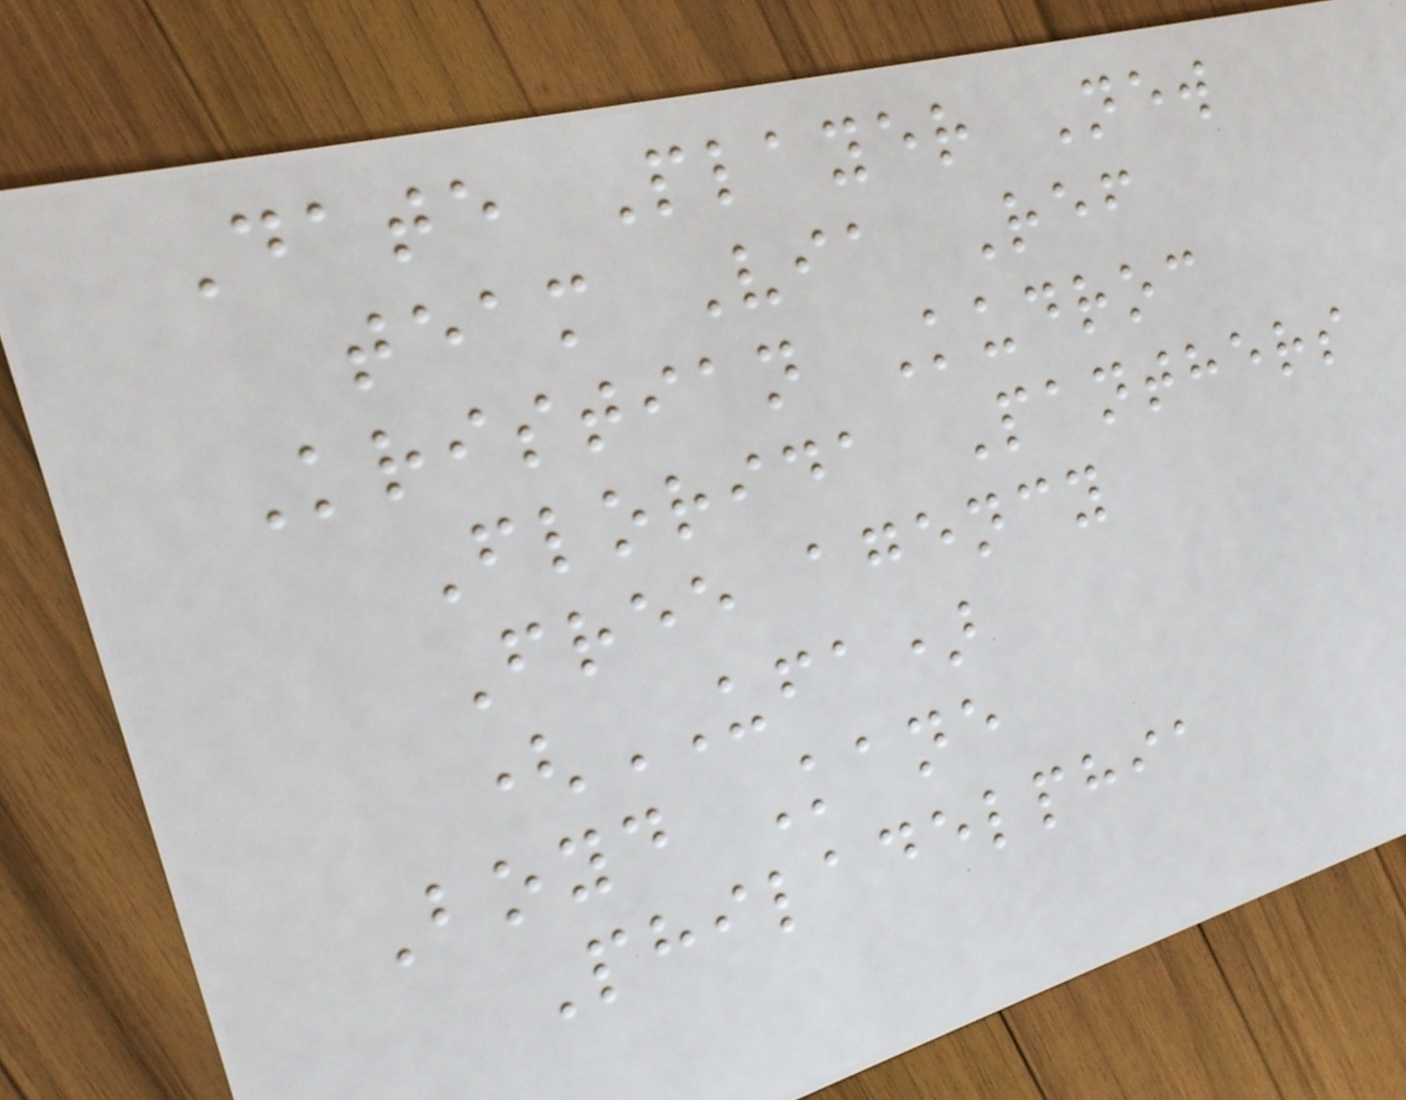Date Player New
team Via Ref
Kristian Kudroc
Florida Panthers
Free agency
(UFA)
Boyd Kane
Philadelphia
